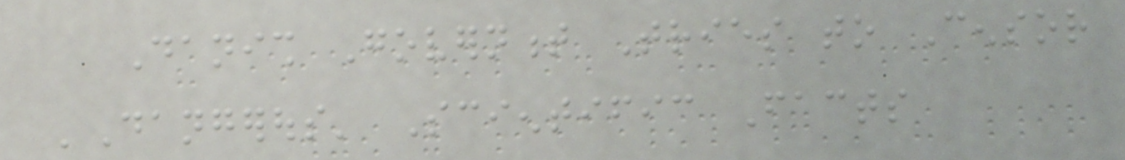Danish Government Tries to Censor
'Dangerous' Scientific Facts
